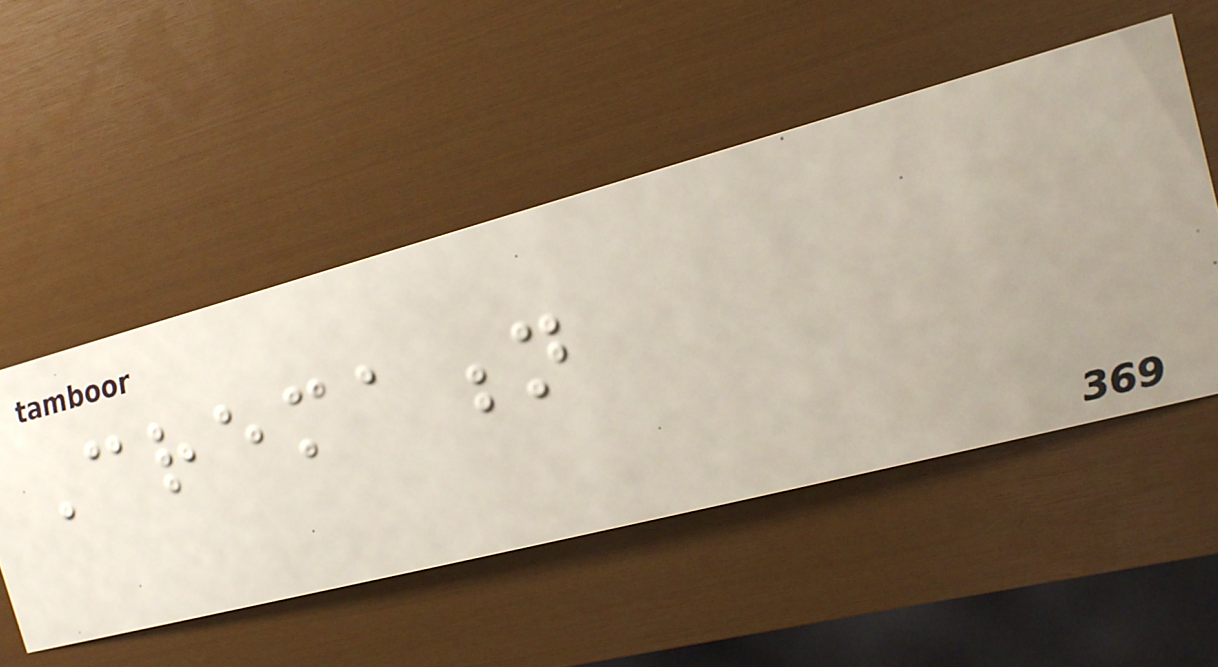Cremation
